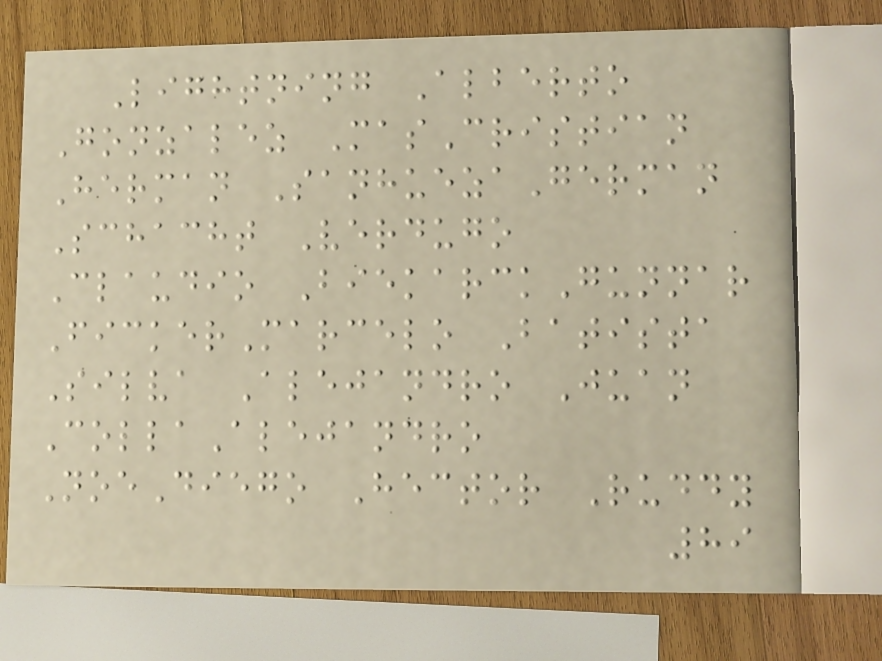Lightning Alberto
Gonzalez MasCristian
Herman SanhuezaGerman
Schacht Verdugo
Claudio BiekarckGunnar
FickerMarcelo Batista
Silva Alejandro Juan
CollaAlejandro
NoeDiego Hector Ruddy
89
